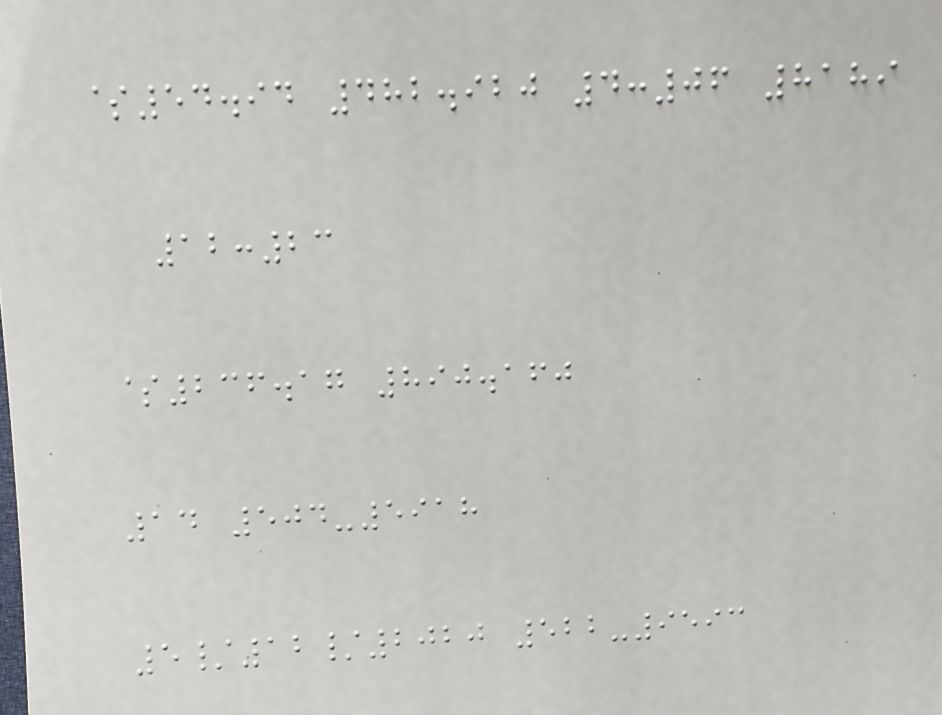$54.94 482.920 4:06 8189
12:23
$236.17 890.160
14 504-5918
5/12/2020 522-9593
